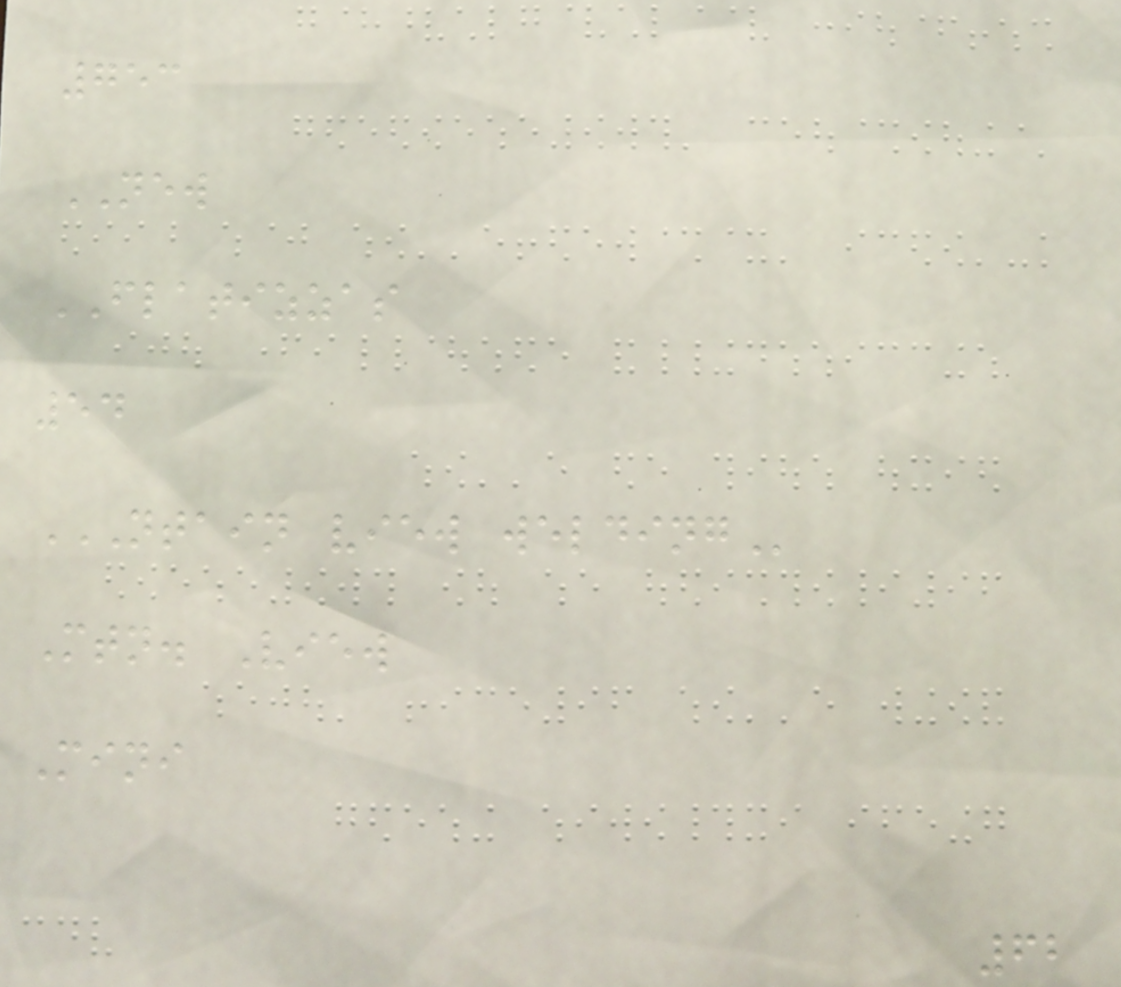753
NEW
FLATIZZAS
54
NTAIN VIEW WELDING
Mtn. View
Mini
62
